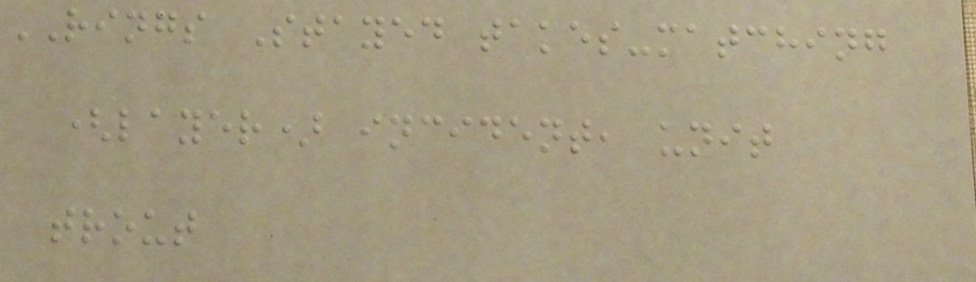RINGS Stayed takes-matching
(layer) incident, unit
trout
